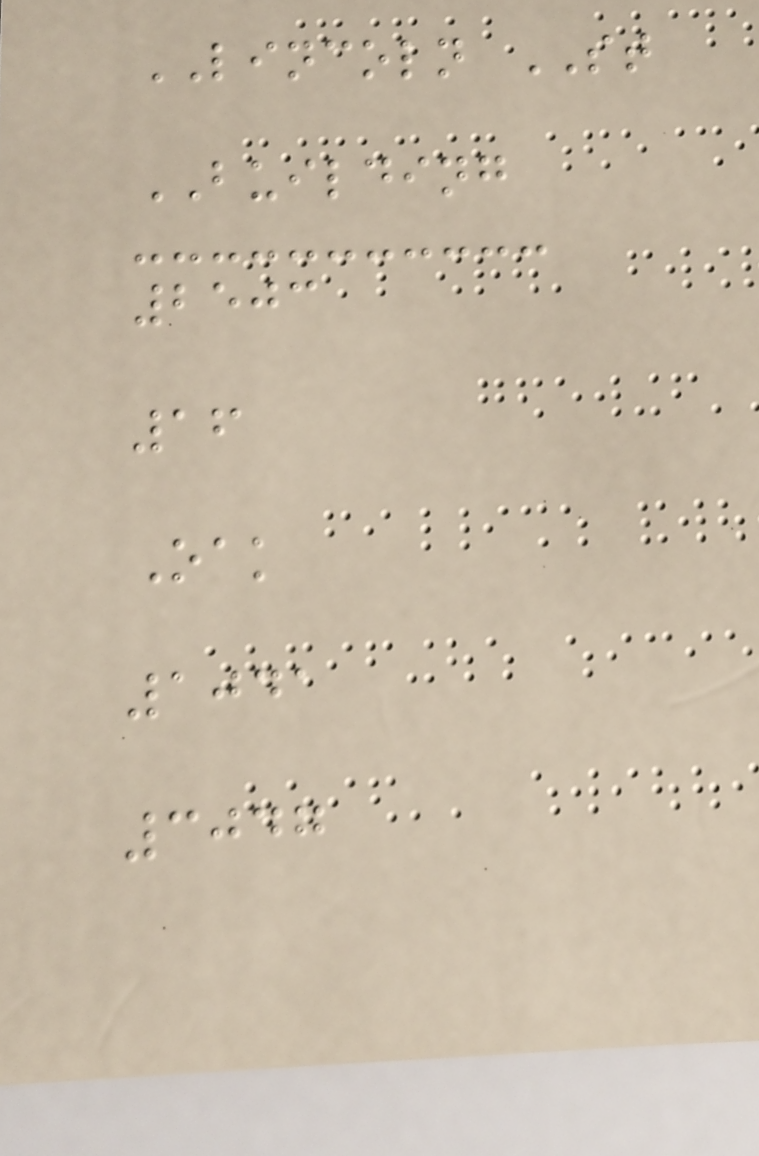LINCOLN ST
BUILDING
2503
16
Oak
1041
3047
